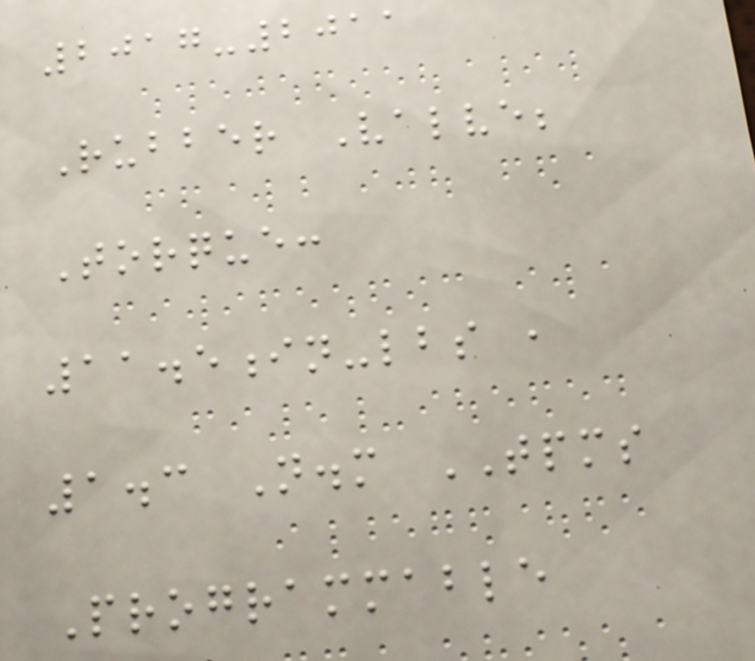2017-2011
Rubber Valve;
Torque:
11.5in-lbs ,
1.3 N.m TPMS
Programmable
